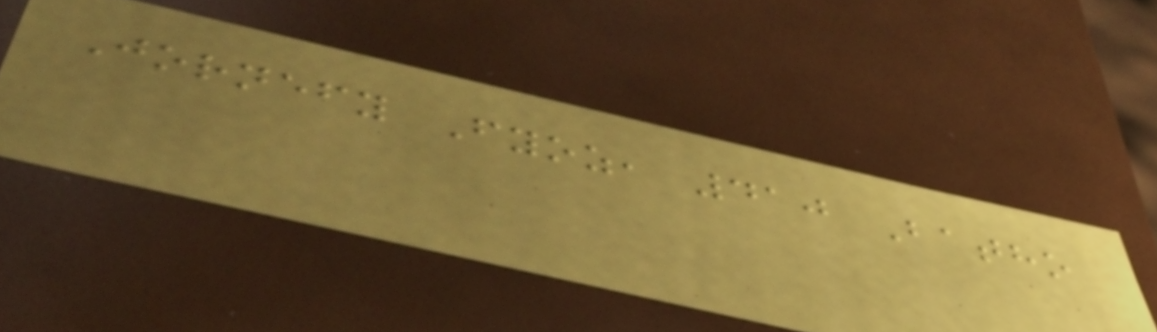Jornefy Fyoz, 410 Batho
